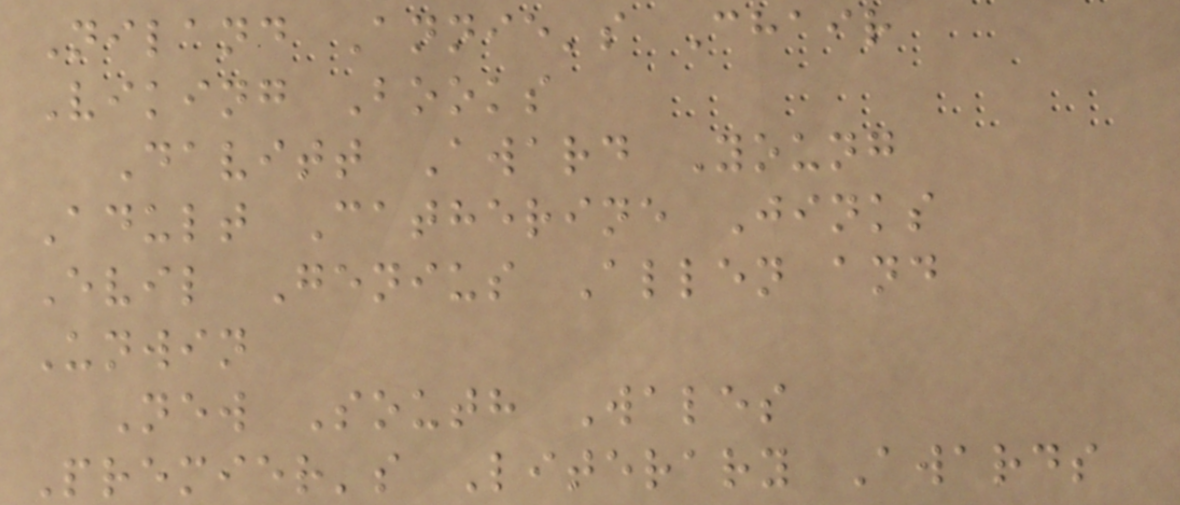Niland Annie's Chair
Viking Books
Davitt Award Young
Adult Catherine Jinks
Evil Genius Allen and
Unwin
New South Wales
Premier's Literary Awards
